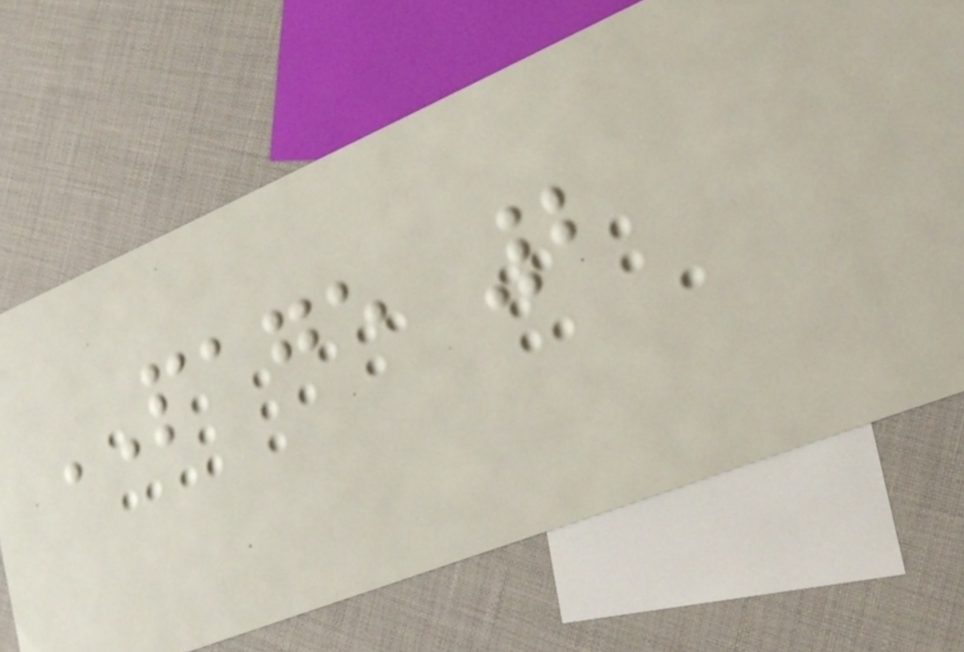PAGE 2
